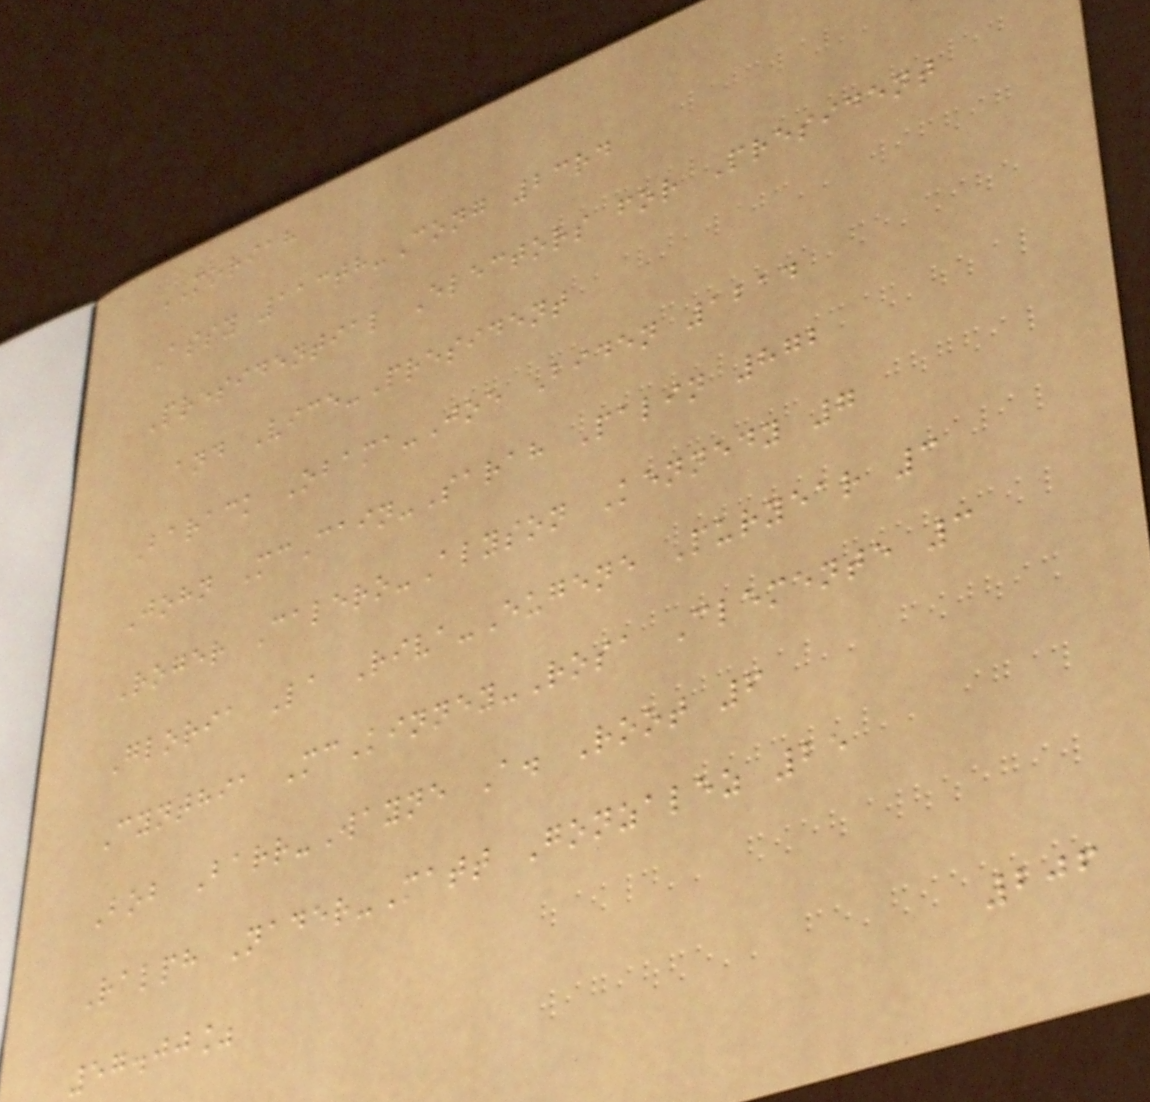MORIAH
Assy 113th-Cong 23rd
Presidential Electors for President
and Vice-President
Barack Obama-Joe Biden 1214
John McCain-Sarah Palin 872
Roger Calero-Alyson Kennedy 7
Gloria La Riva-Eugene Puryear 3
Cynthia McKinney-Rosa Clemente 3
Bob Barr-Wayne A. Root 6
Ralph Nader-Matt Gonzalez 25
57.00%
206
